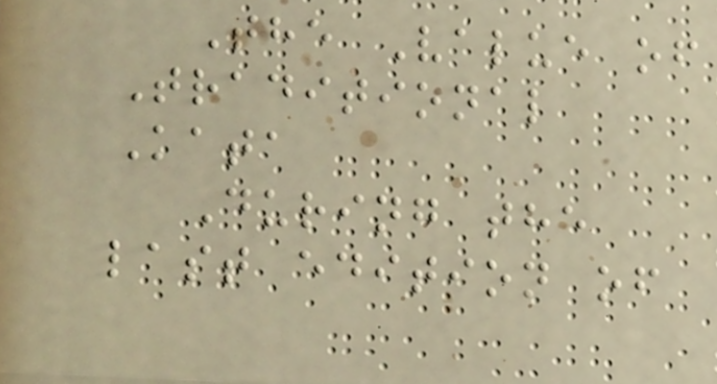The Value of
Traditional
Kata
During the
last edition of
